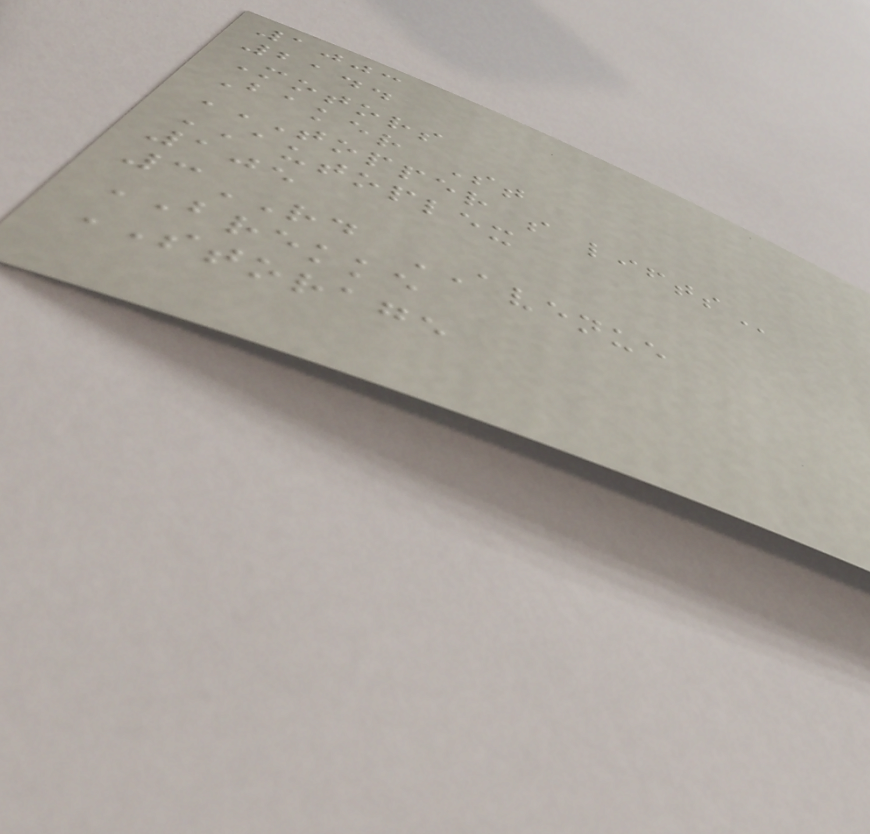1003
2144
Motors
Baker St
TOPPER S LIFTS
AUTOPLEX
105
3RD AVENUE
BREKKE
STORAGE
